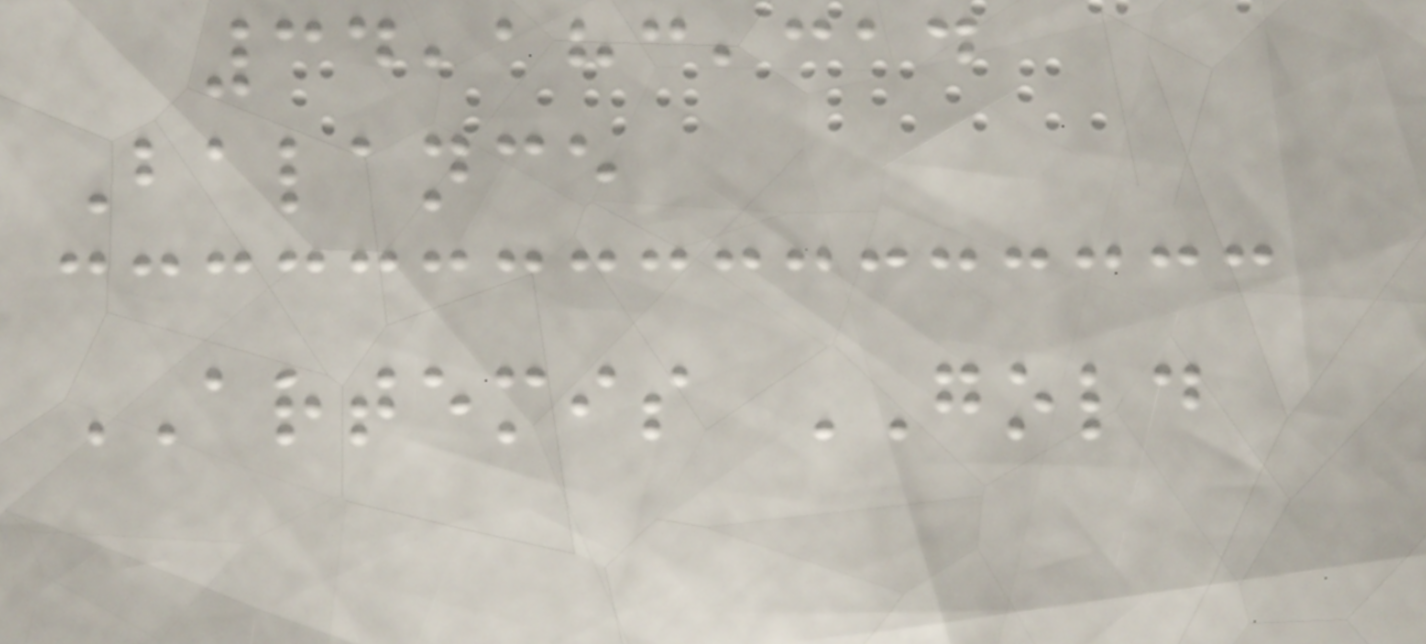34,183,314
Balance
ARTEMIS GOLD
